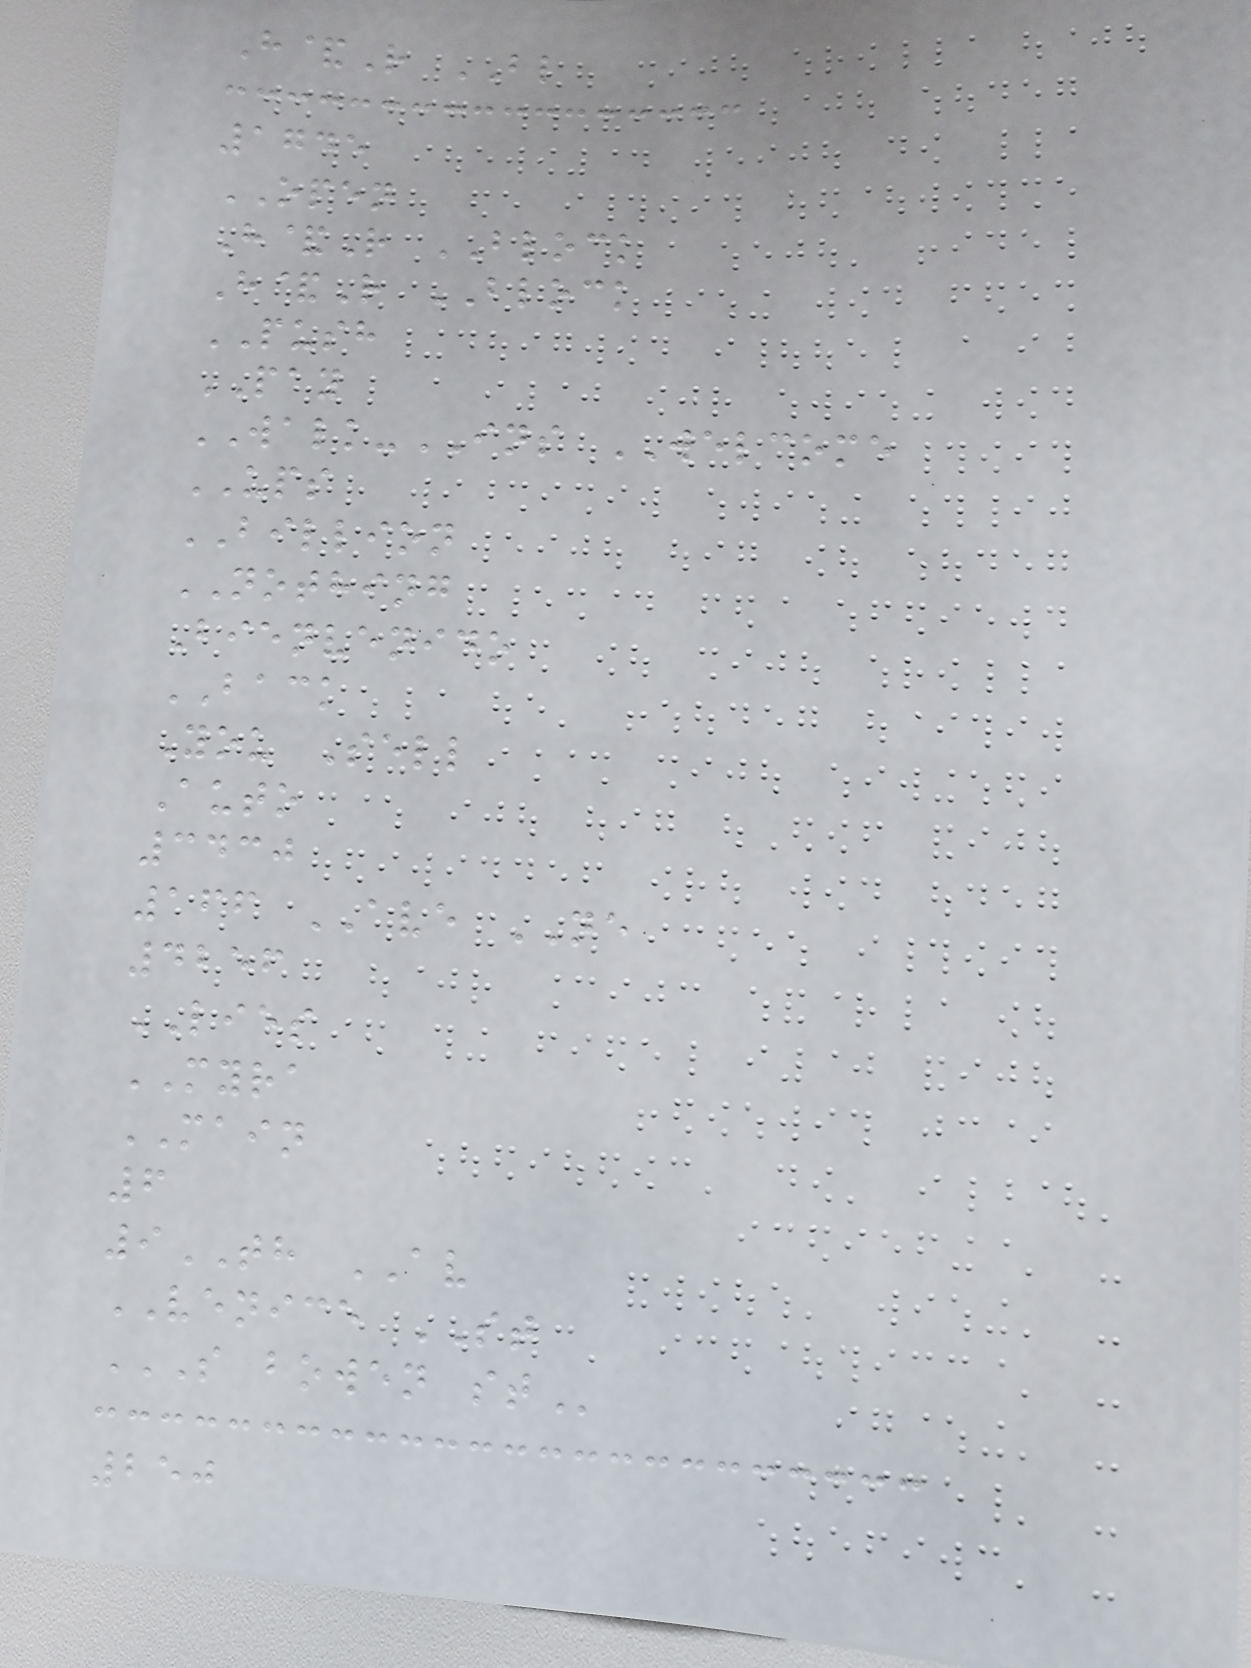H&R BL
1745
OPEN
H&R BLOCK
H&R BLOCK
PUSH
PAY
WALK-INS WELCOME
UPS
BILLION
NOTHING
Bienvenido
BACK
You Sell
Auto
3430
166 AVE NE
4256
LIES
MYRA
MAIN
6
9TH AV
VENICE ST
S BOWEN ST
250
